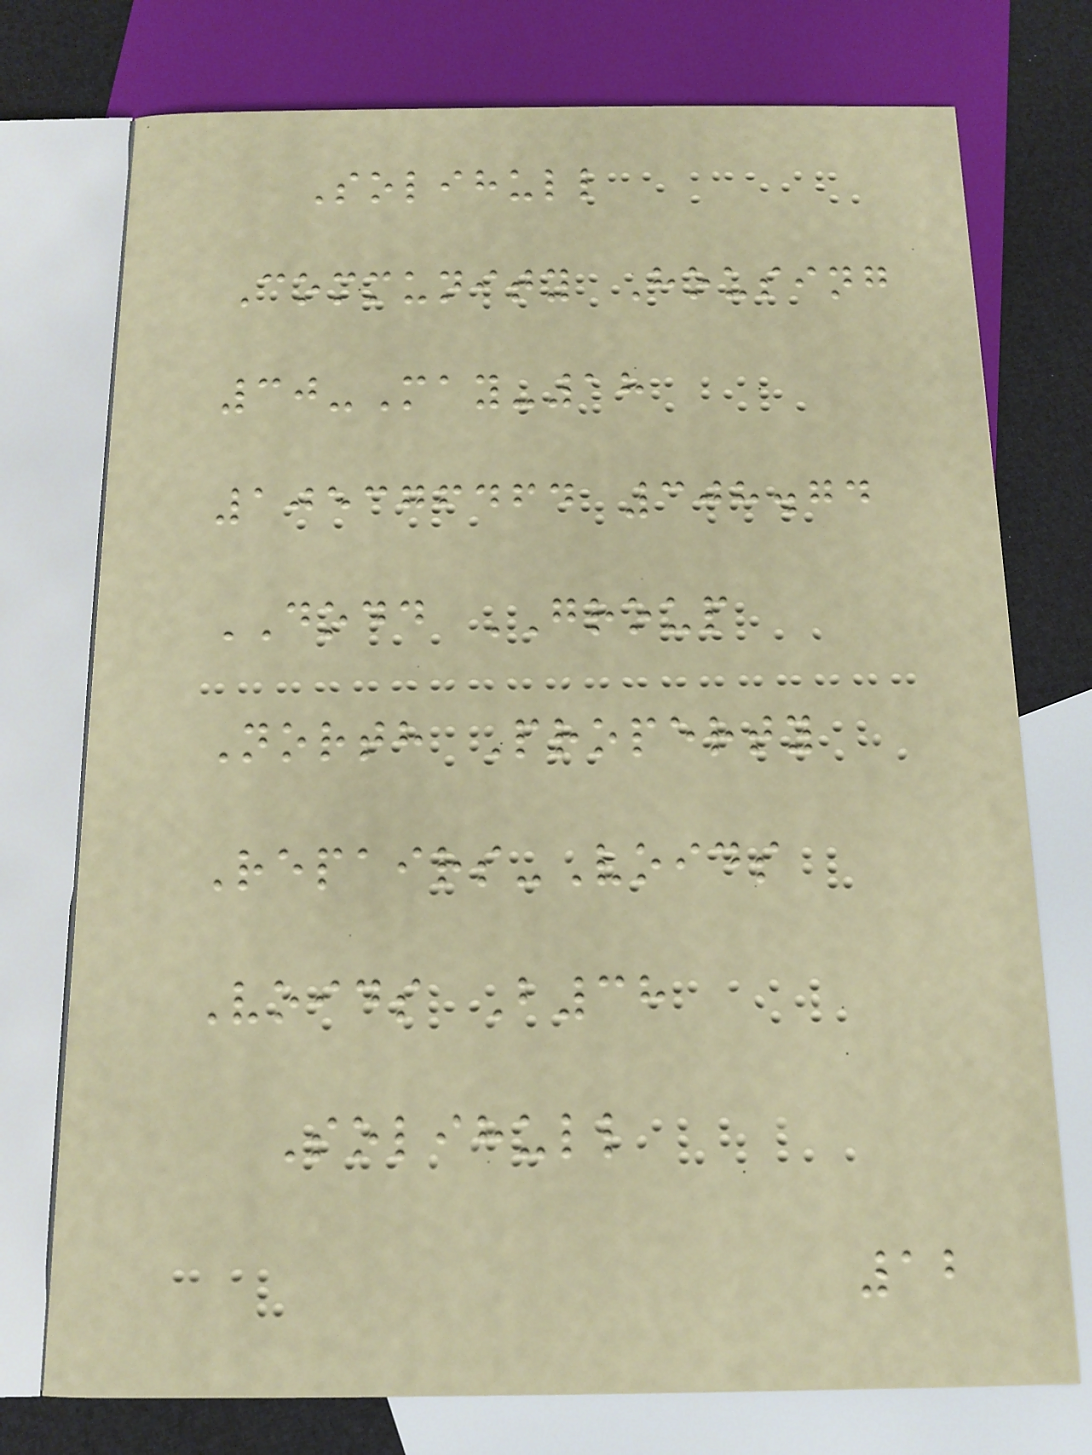Solihull
Community Housing
30-May-18
105376464 308.74
DODD GROUP
North Property
Repairs-Voids
Voids B38
Solihull
12
